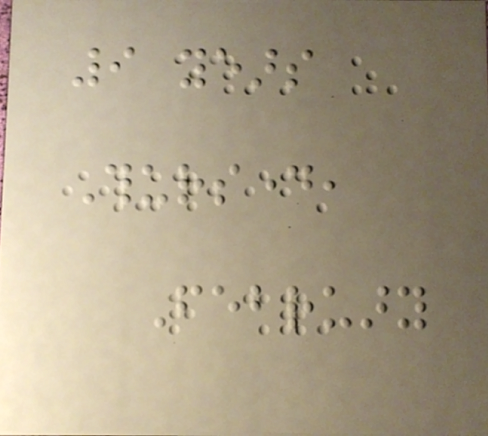9 years
Thursday,
February
